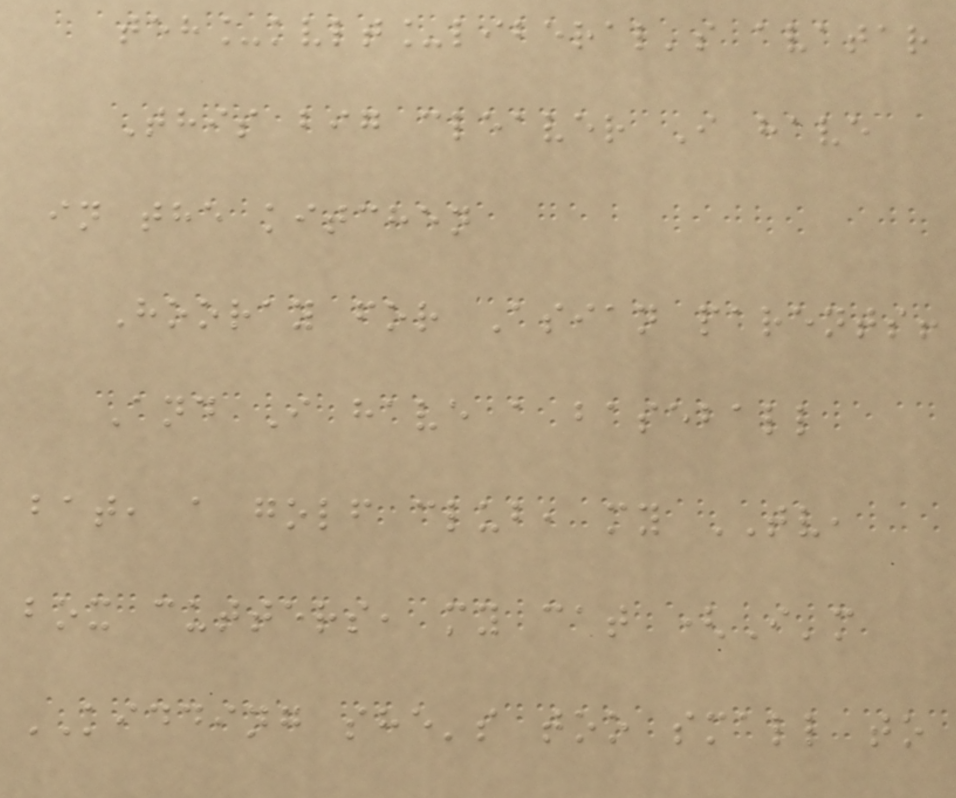teh_kvlt_liberal's avatar
This big cleaver I have
in the kitchen
Hooray for Asian parents!
And I have a baseball
bat, a golf club, my TV,
box cutters, my cat (I'm
KIDDING she's too small to
